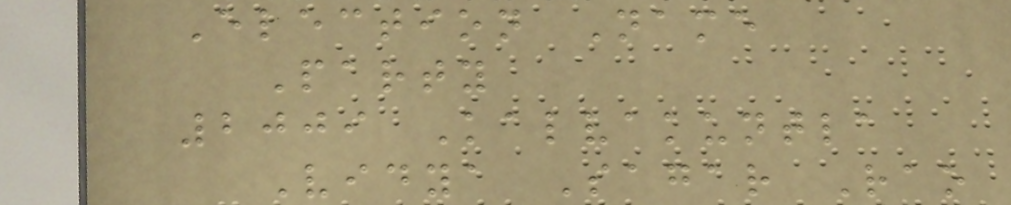Election Name
Party
2009 Kalvakuntla
Vidya Sagar Rao
